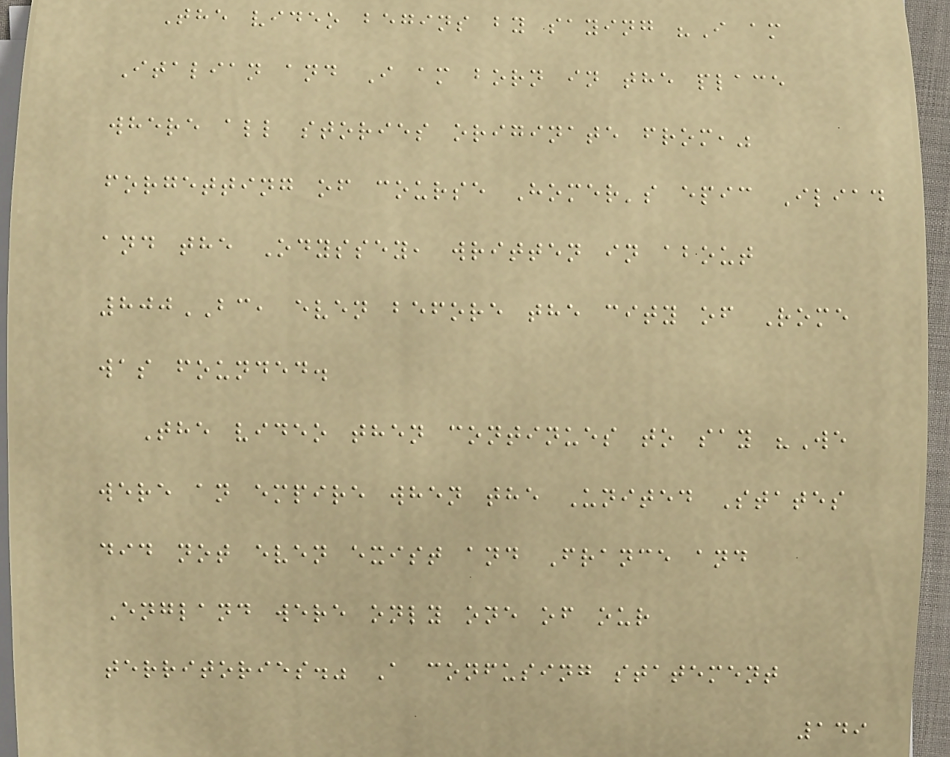The video begins by saying "I am
Italian and I am born in the place
where all stories originate from,"
forgetting of course Homer's epic Iliad
and the Odyssey, written in about
800BC, even before the city of Rome
was founded.
The video then continues to say "We
were an empire when the United States
did not even exist and France and
England were only one of our
territories." A confusing statement
149
